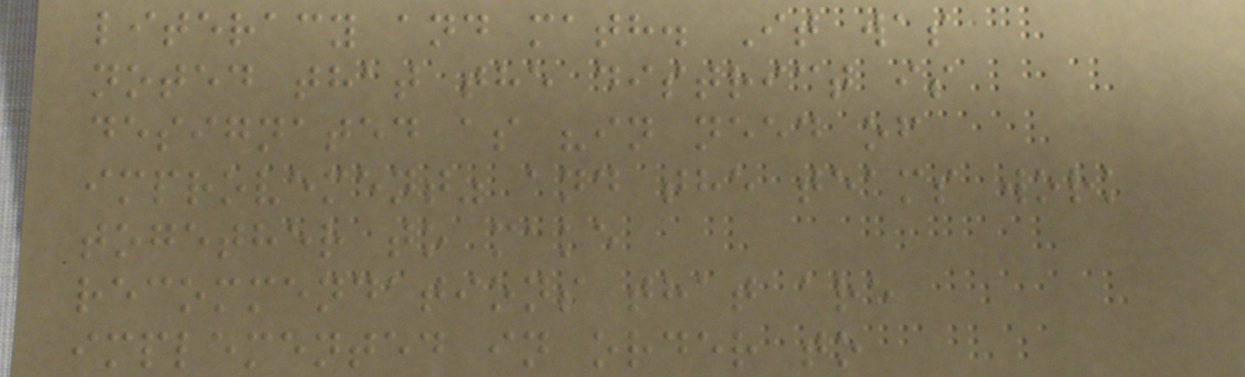literacy and math. It was
noted that the district is
designated as "in need of
improvement" and the teams work
together to make
recommendations that are
implemented in order to
